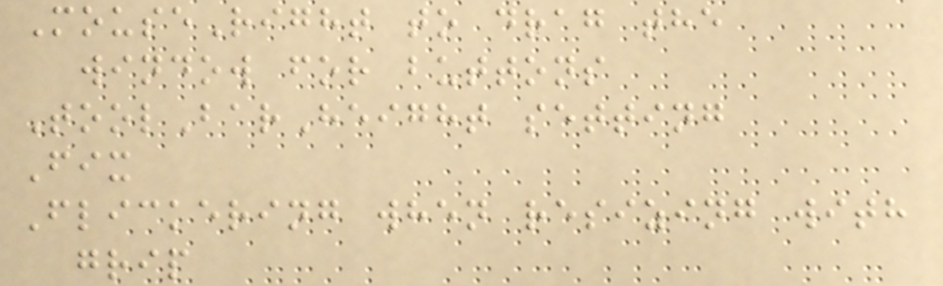MouseRight to drag the
window for buttons
ToolBarHeight setting
Fix
Flickering when resizing with
grip
